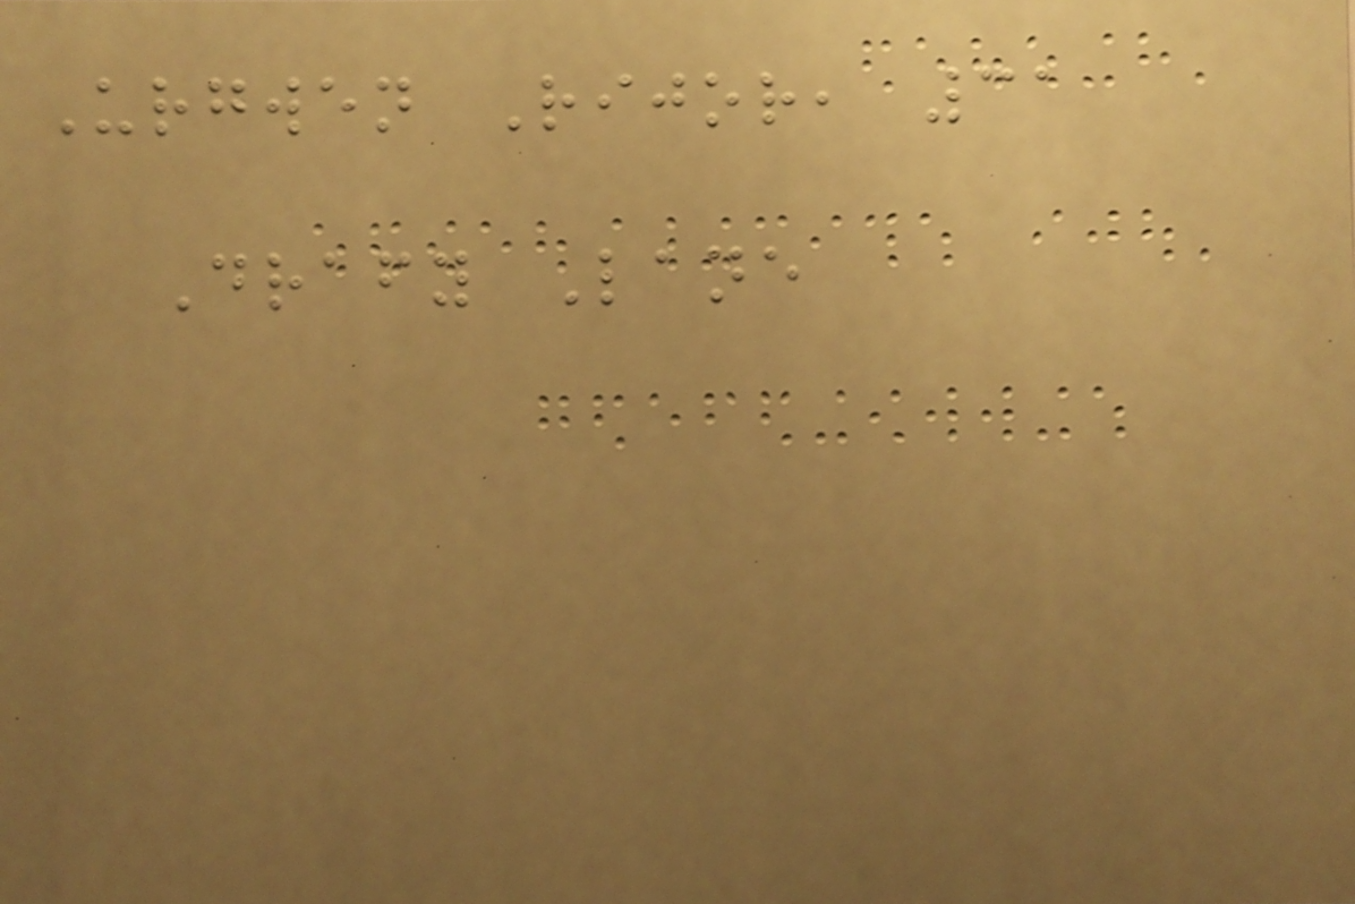Urgwen Rijor, 31
Drafy Lane
